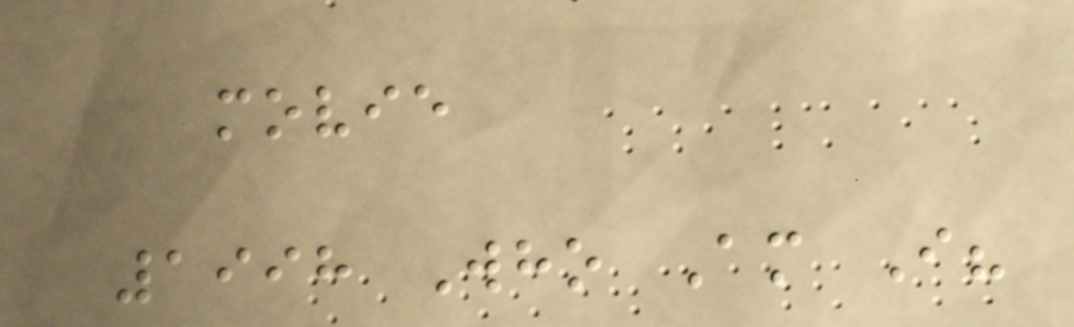movie
1998 Who Am I?
